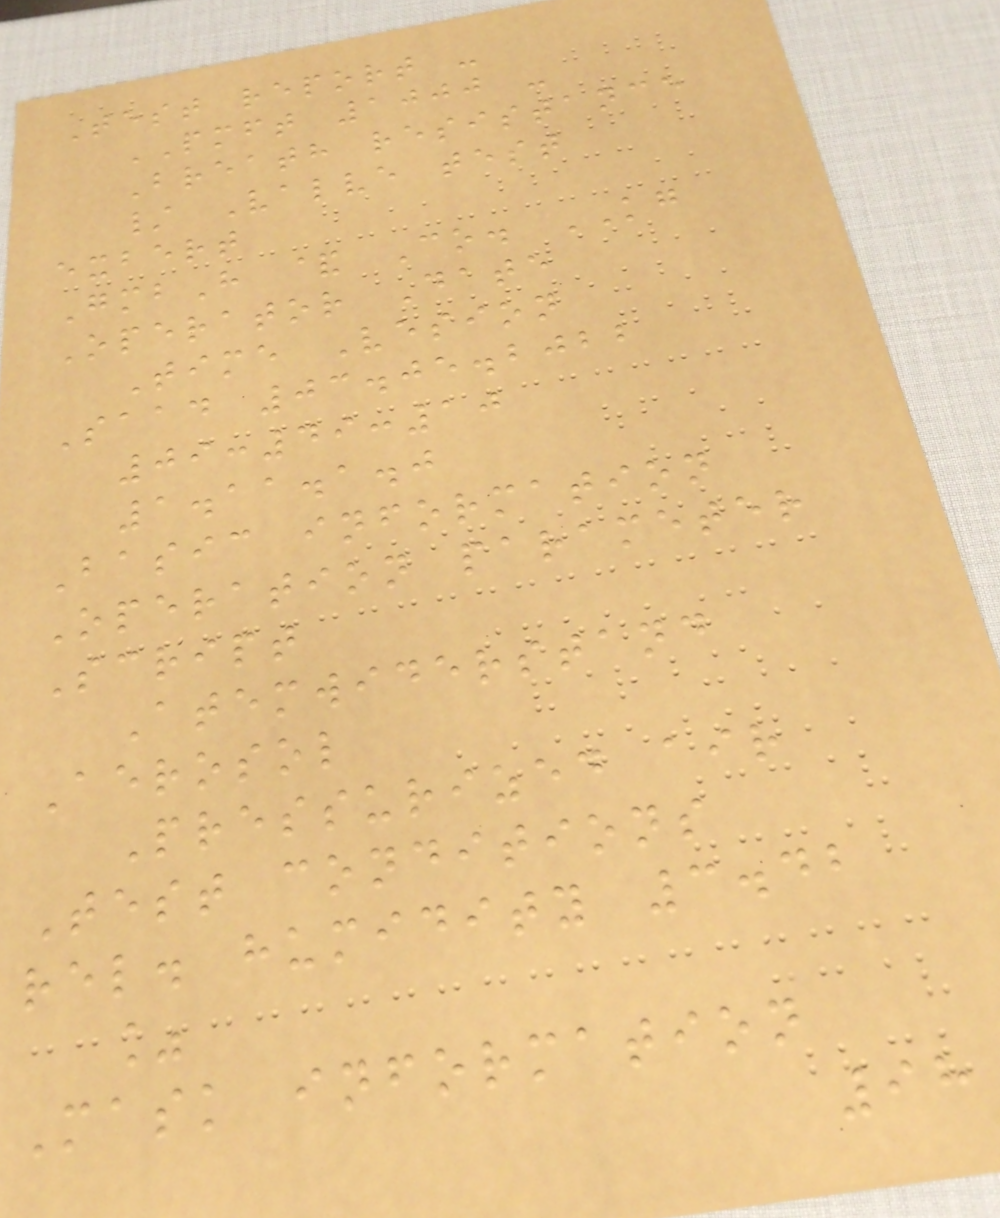Test report -
PMFT 1000 -
Breath resistance
/ Valve test
exbert
GmbH & Co. KG
Operator Date
Time Vesion
Saad 03.05.2022
09:49:10
1.11.1.0
Basic information
Operation parameter
Script
Atemwiderstand
Aerosol
Pressurized air
Test conditions
rel. humidity 3.42
%
Mask information
98
